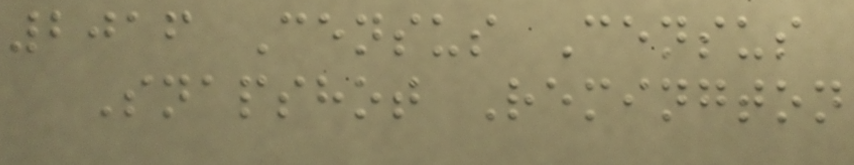2016 Census Census
Snapshot Remington
